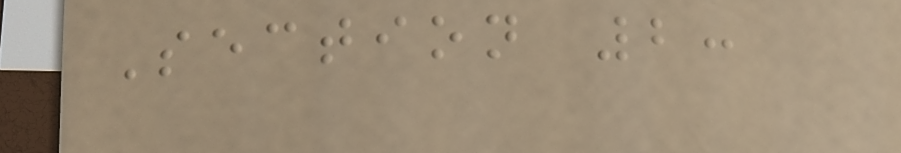Section 2:
